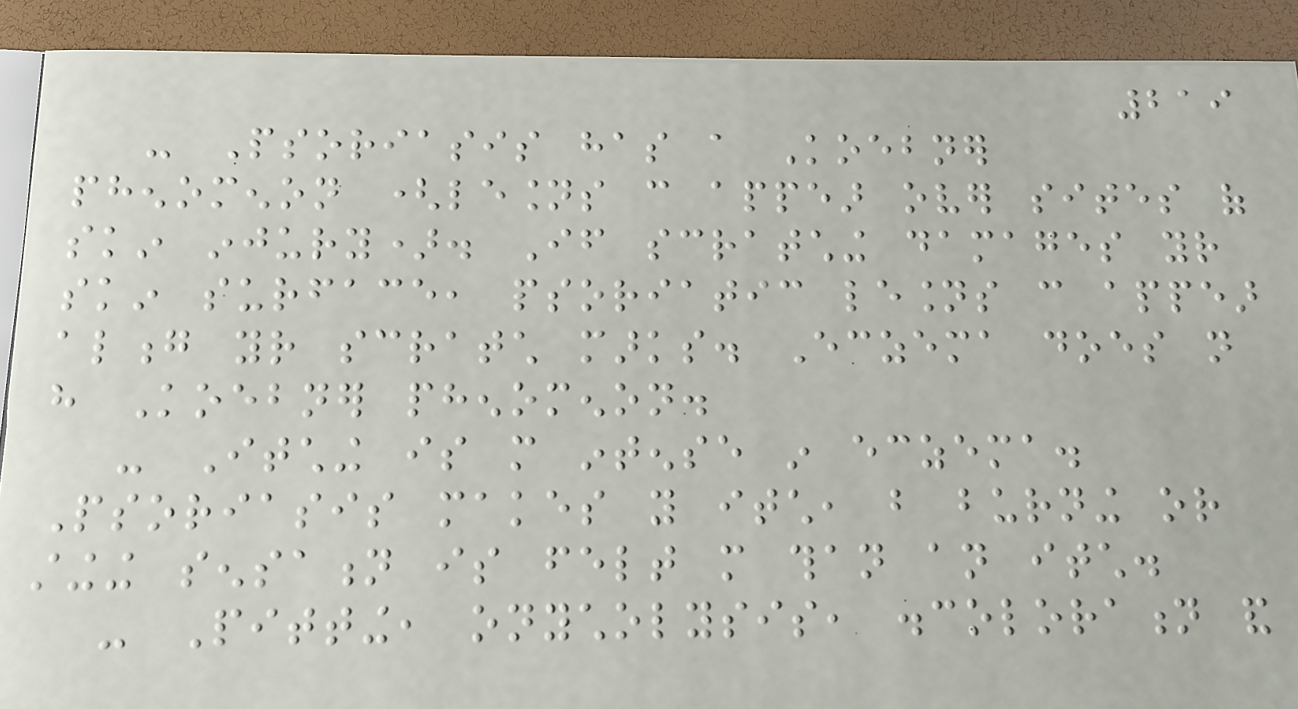219
- Psoriasis has a Koebner
phenomenon (lesions can appear over sites of
skin injury). If scratching damages your
skin surface, psoriatic lesions can appear
along your scratch marks. Eczema does not
have Koebner phenomenon.
- Itching is more intense in eczema.
Psoriasis makes you itch, but burning or
stinging sensation is felt more than an itch.
- Pitting, onycholysis, discoloration and
